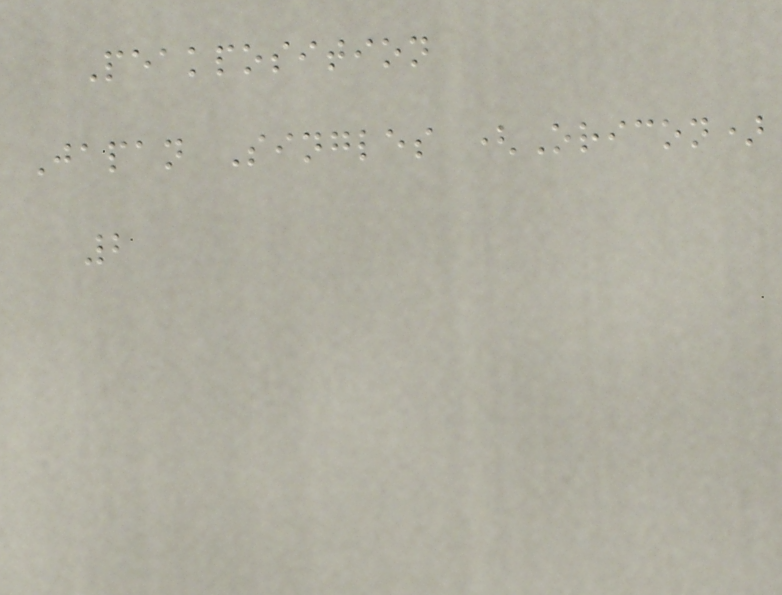Peakposition
Japan Singles (Oricon)
2
